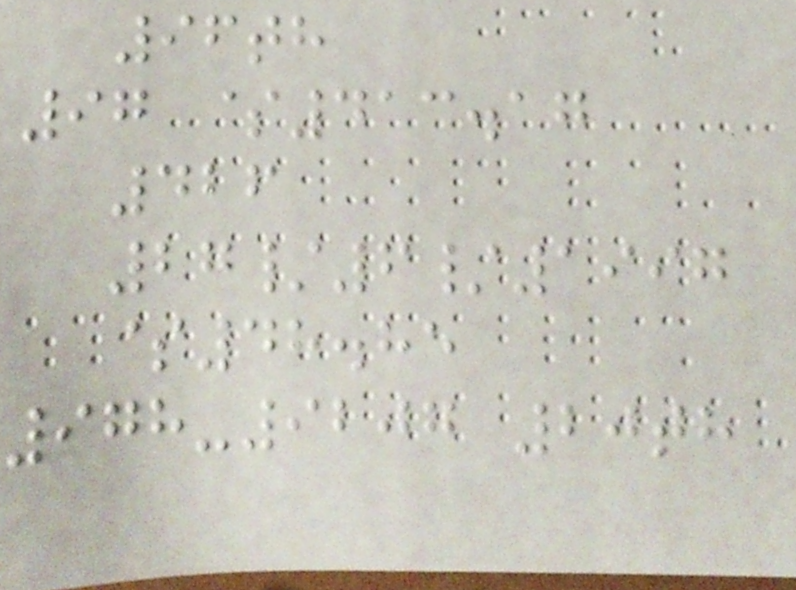96th
97 $413.17
426
27/6/1997
$48.85
978-9207 20th
